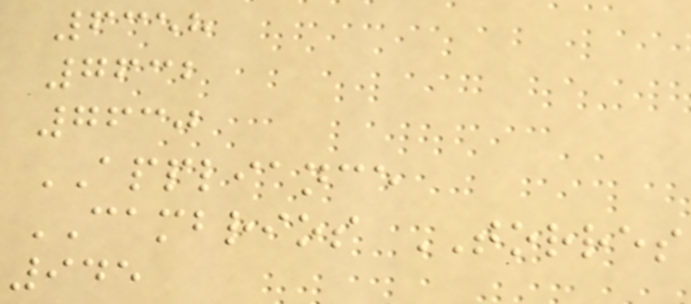6358
7632
7630
APPLIANCE
CAMBRIOS TORRES
945
